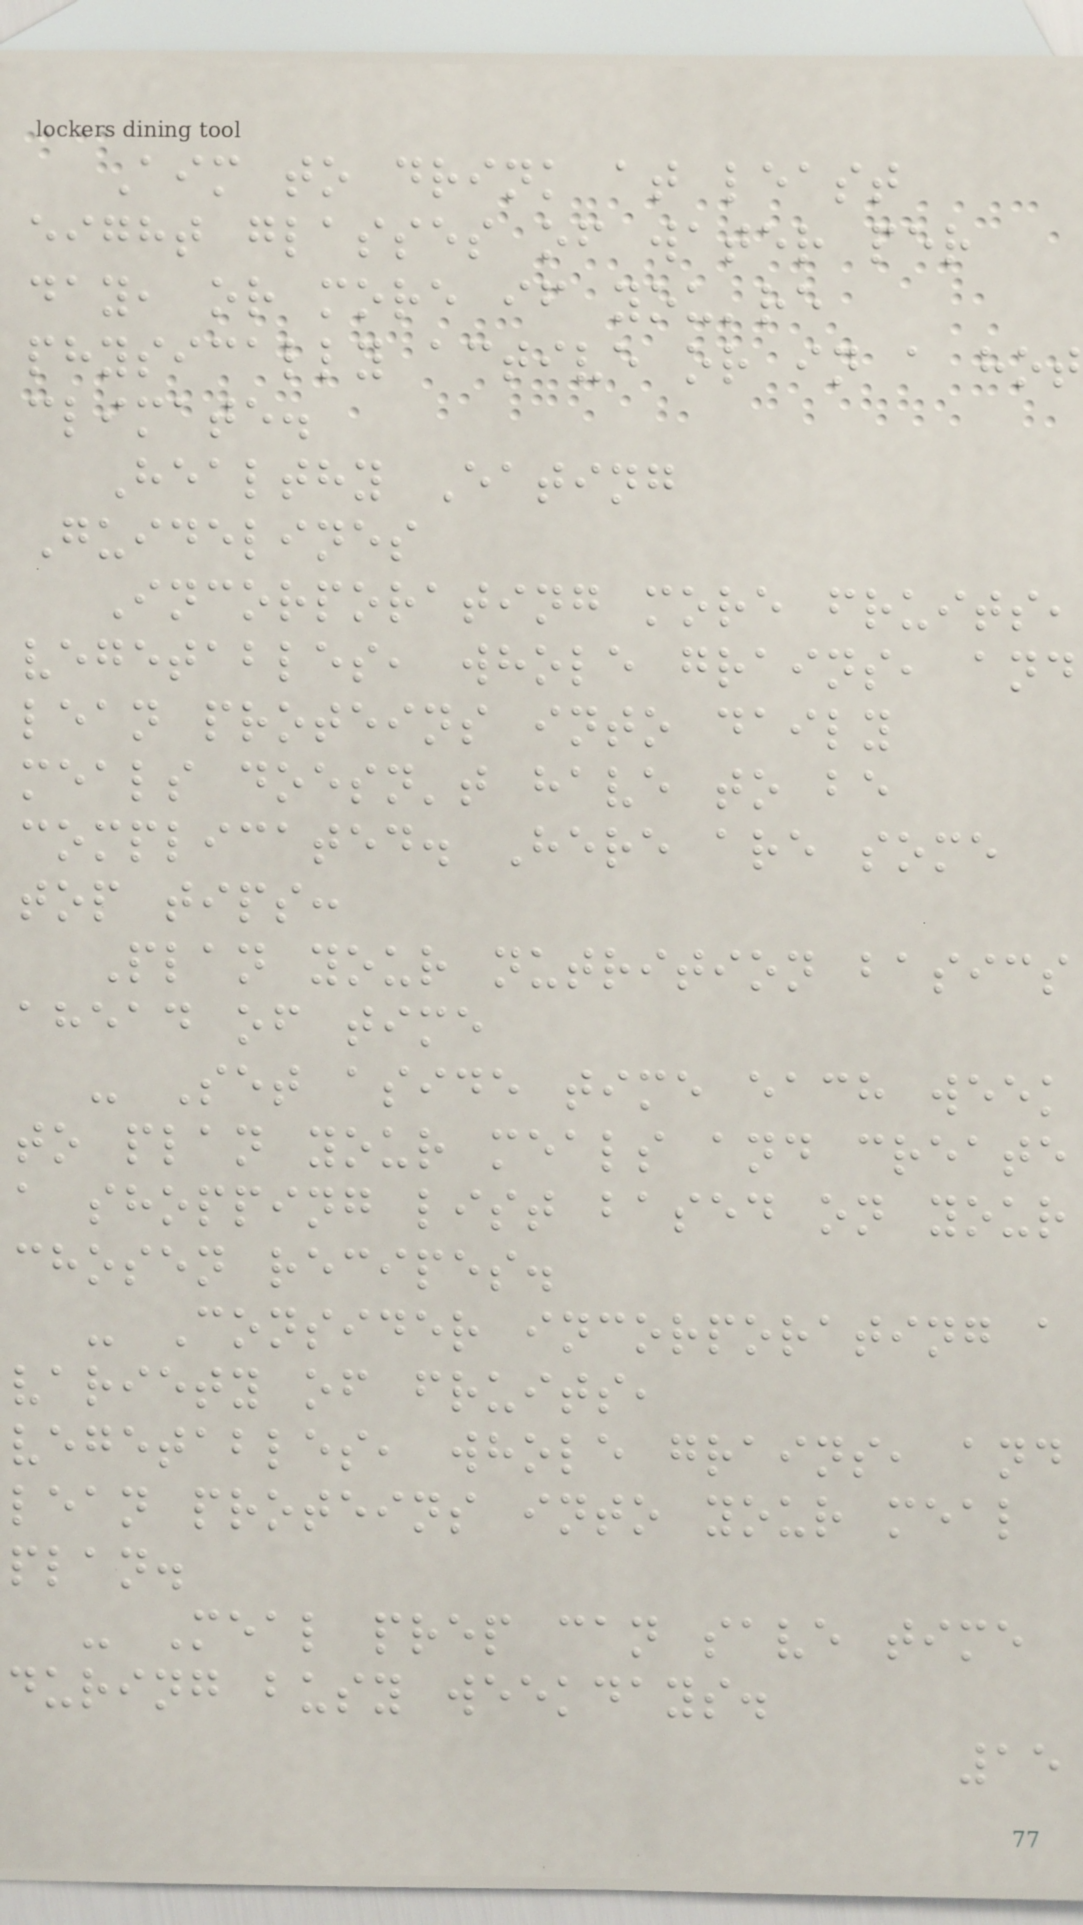Aim to drink at least
eight glasses of water per
day, or more if you're
physically active or in a hot
climate.
Healthy Eating
Guidelines
Incorporating more fruits,
vegetables, whole grains, and
lean proteins into daily
meals doesn't have to be
complicated. Here are some
top tips:
Plan your nutrition basics
ahead of time
- Set aside time each week
to plan your meals and create
a shopping list based on your
chosen recipes.
- Consider incorporating a
variety of fruits,
vegetables, whole grains, and
lean proteins into your meal
plan.
- Meal prep can save time
during busy weekdays.
15
